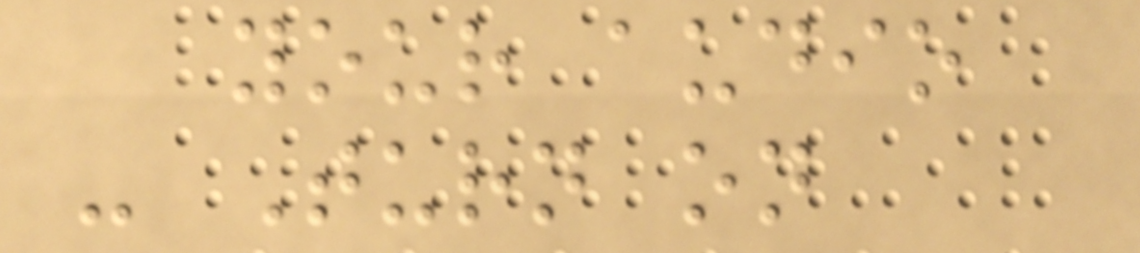your audio
- Turn on
